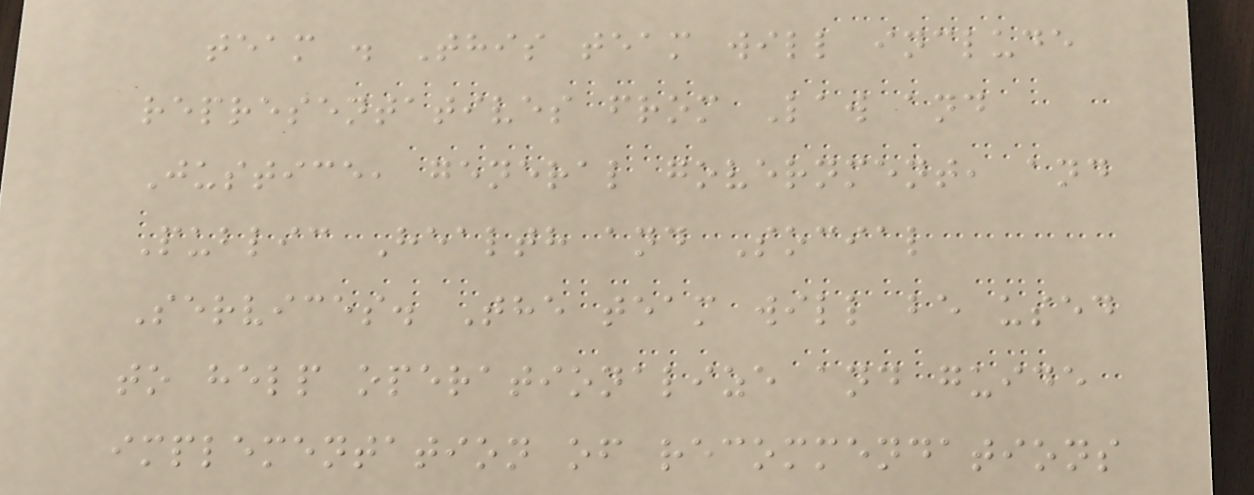team . This team will include
representatives from Law and
Justice, general government, and
Public Health and Social
Services. The team will be used
to help operationalize and guide
implementation of recommendations
